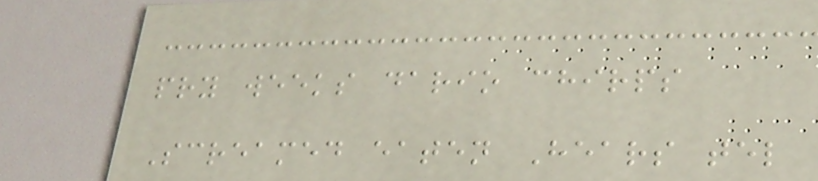pry weeks dario chirps
Screamed eaten Hears tel
